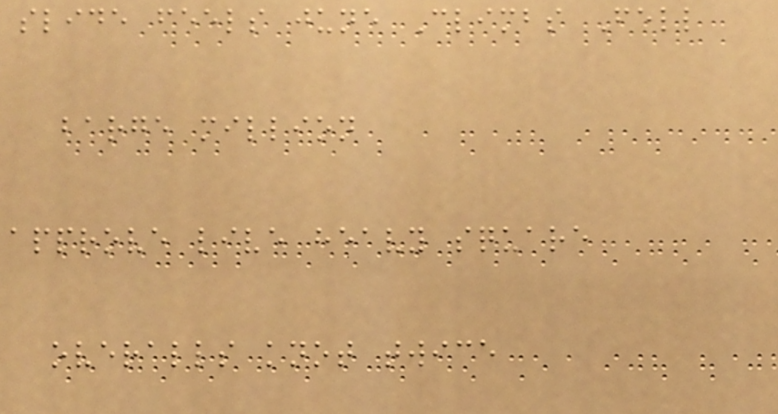slide feels june Climbs Fell
barge million
approve live heavy square
overalls knot twice
